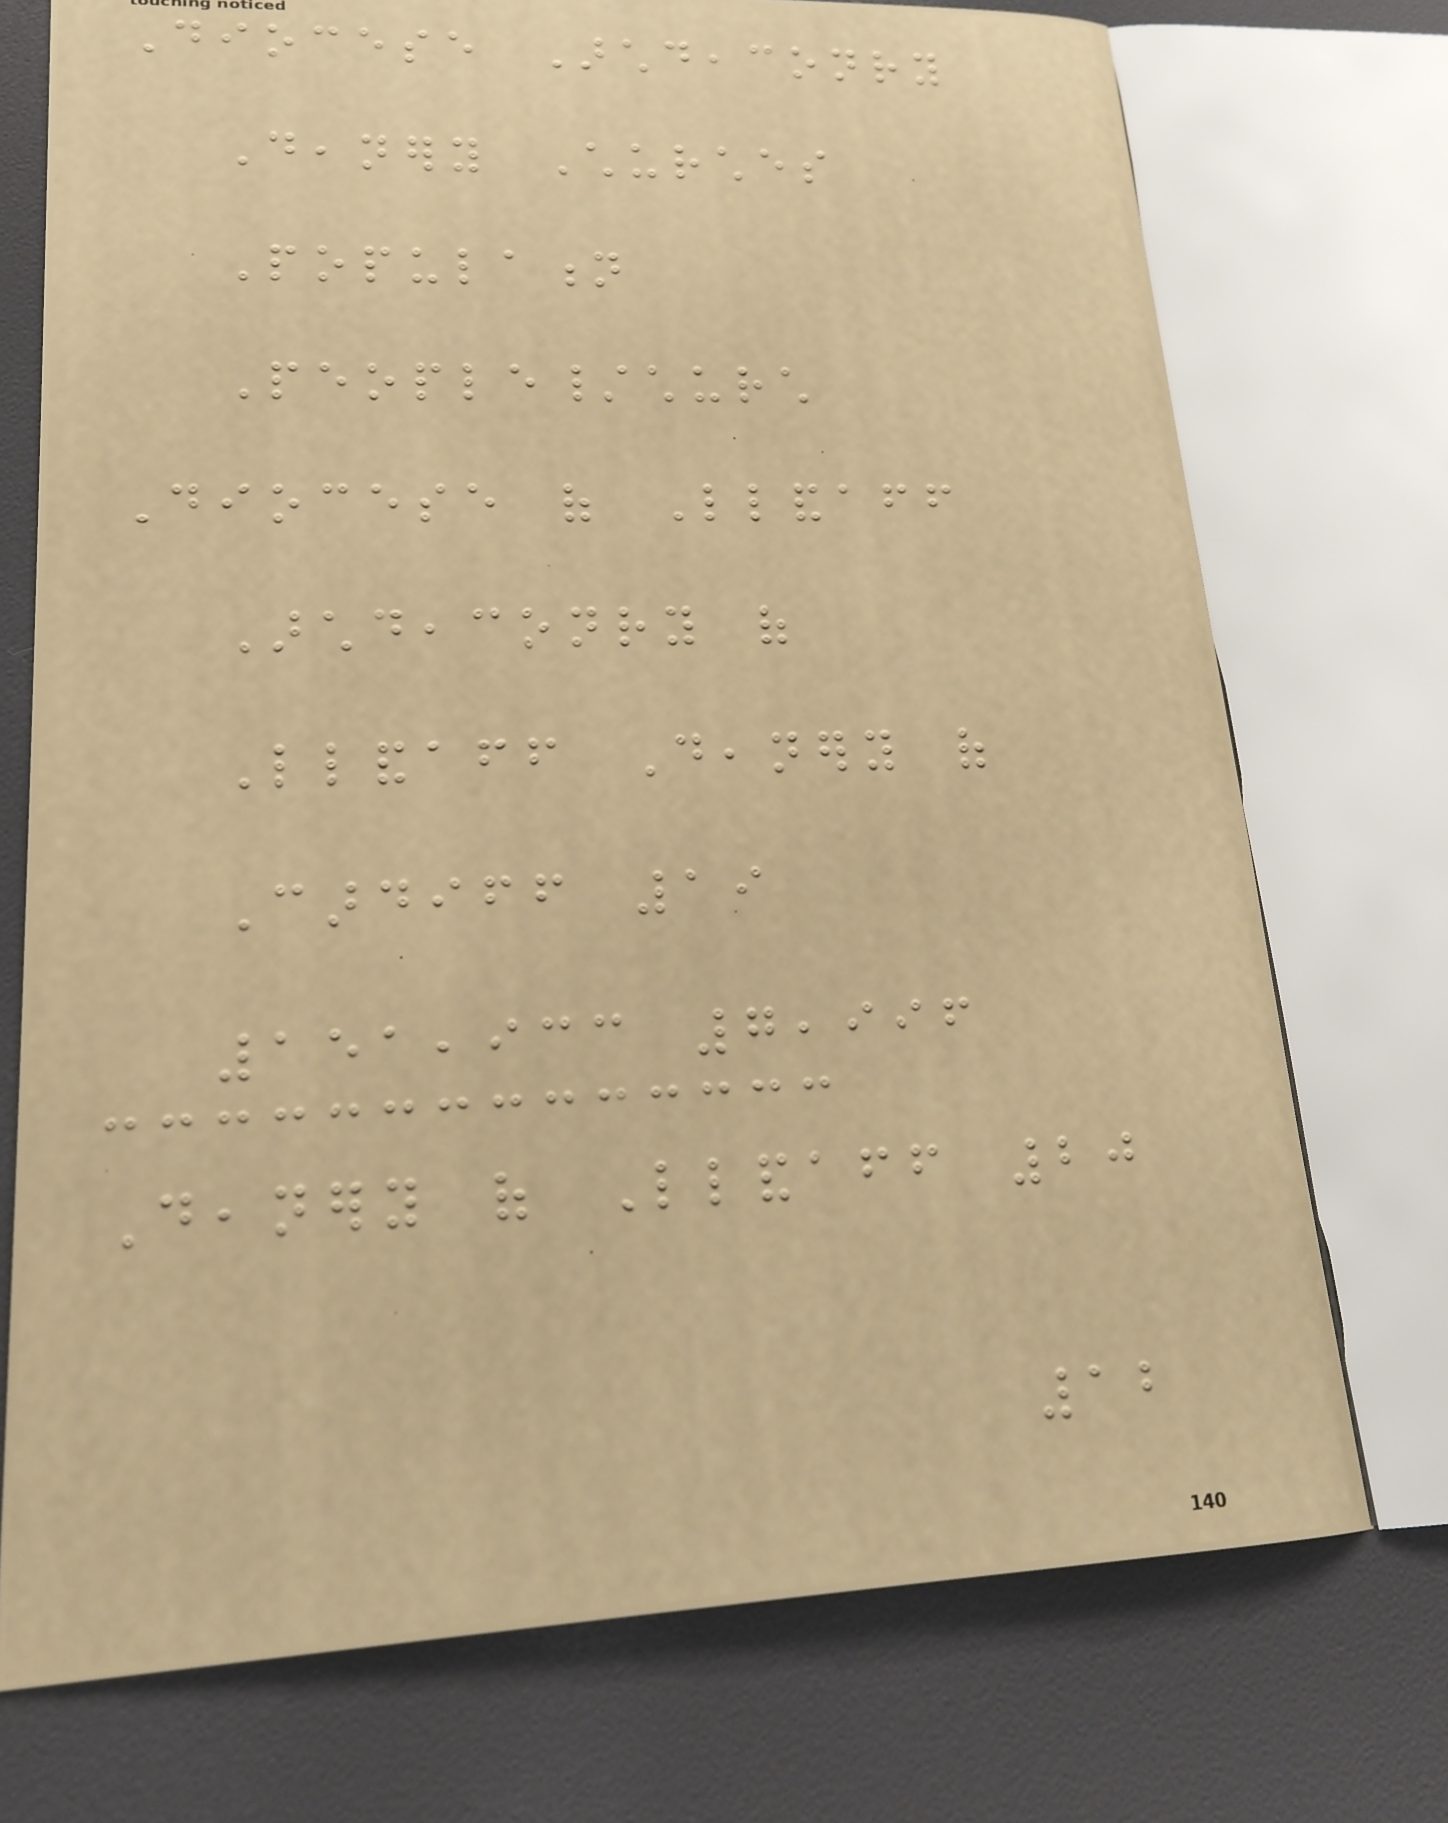Diocese Archdeaconry
Deanery Churches
Population
People/church
Diocese of Llandaff
Archdeaconry of
Llandaff Deanery of
Cardiff 19
151,933 7,996
Deanery of Llandaff 20
12
